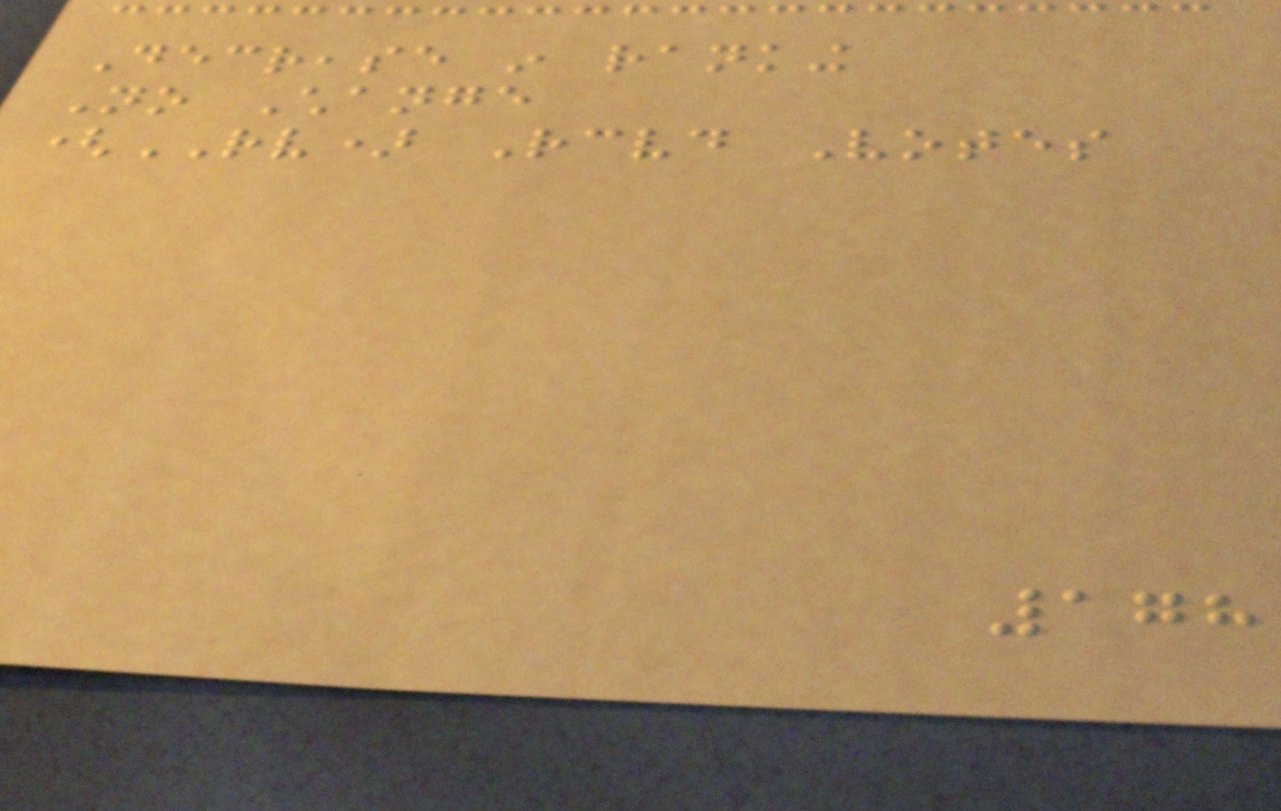Decrease in ranking
No Change
(RV) Received Votes
178
